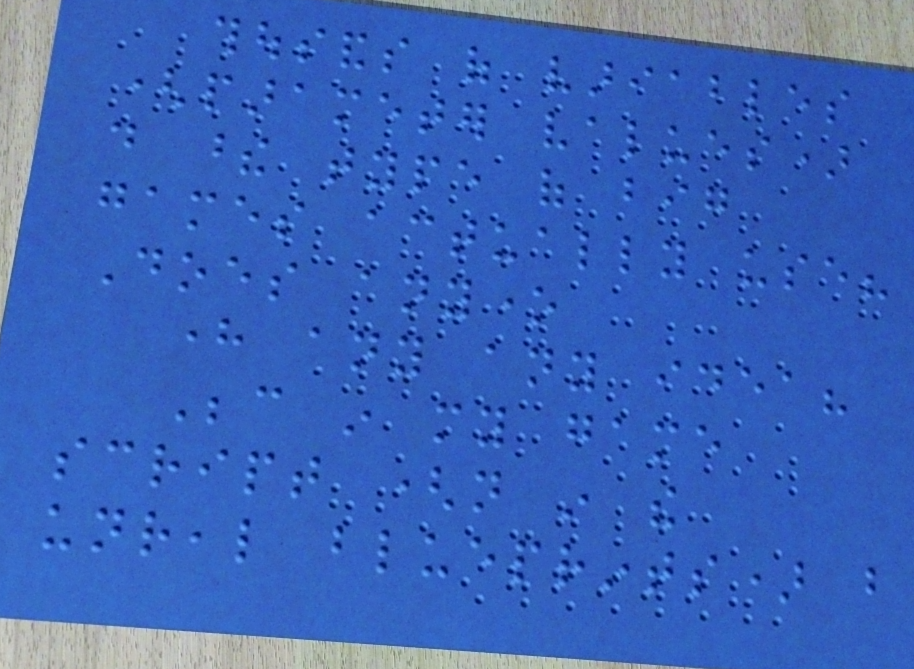thousands of variables
(parameter values)
do these type of big
games actually use?
Does anyone
here any any idea?
Because in my game
script (not in the
unreal blueprints) but
